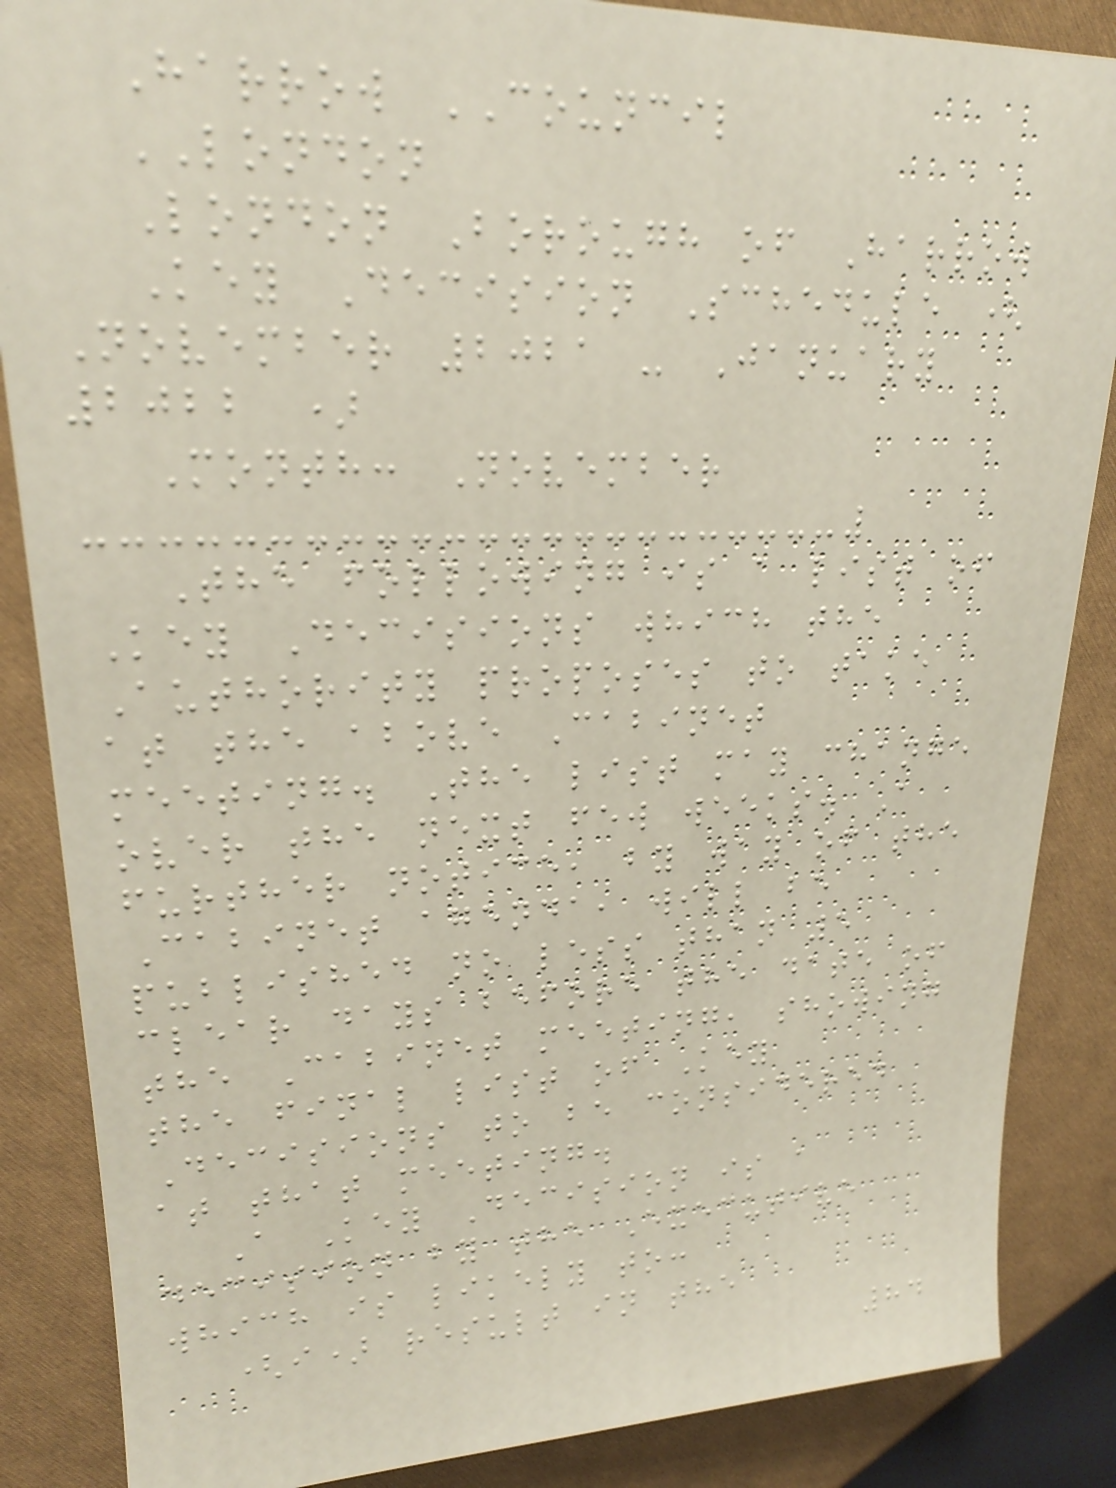Harrow COUNCIL
LONDON
London Borough of Harrow
Key Decision Schedule (
November 2021 - January
2022 )
Month: November
The following is a list of
Key Decisions which the
Authority proposes to take
at the above Cabinet
meeting. The list may change
over the next few weeks. A
further notice, by way of the
Cabinet agenda, will be
published no less than 5
clear days before the date of
the Cabinet meeting, showing
the final list of Key
Decisions to be considered
at that meeting.
A Key Decision is a
decision by the Executive
which is likely to:
(i) result in the
84
